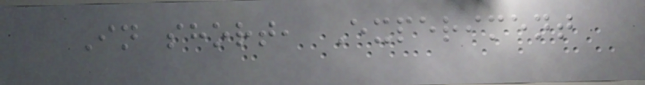In short, Experiment
